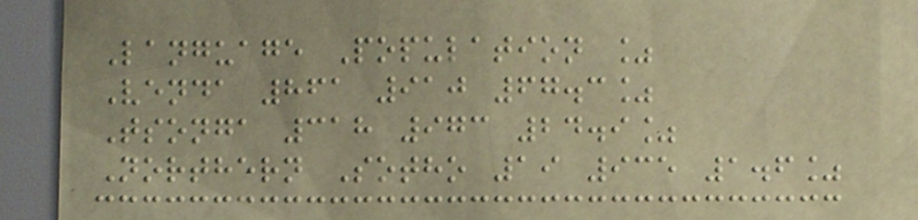Language Population %
Venda 861 910 67.3%
Tsonga 318 973 24.9%
Northern Sotho 19 935 1.6%
